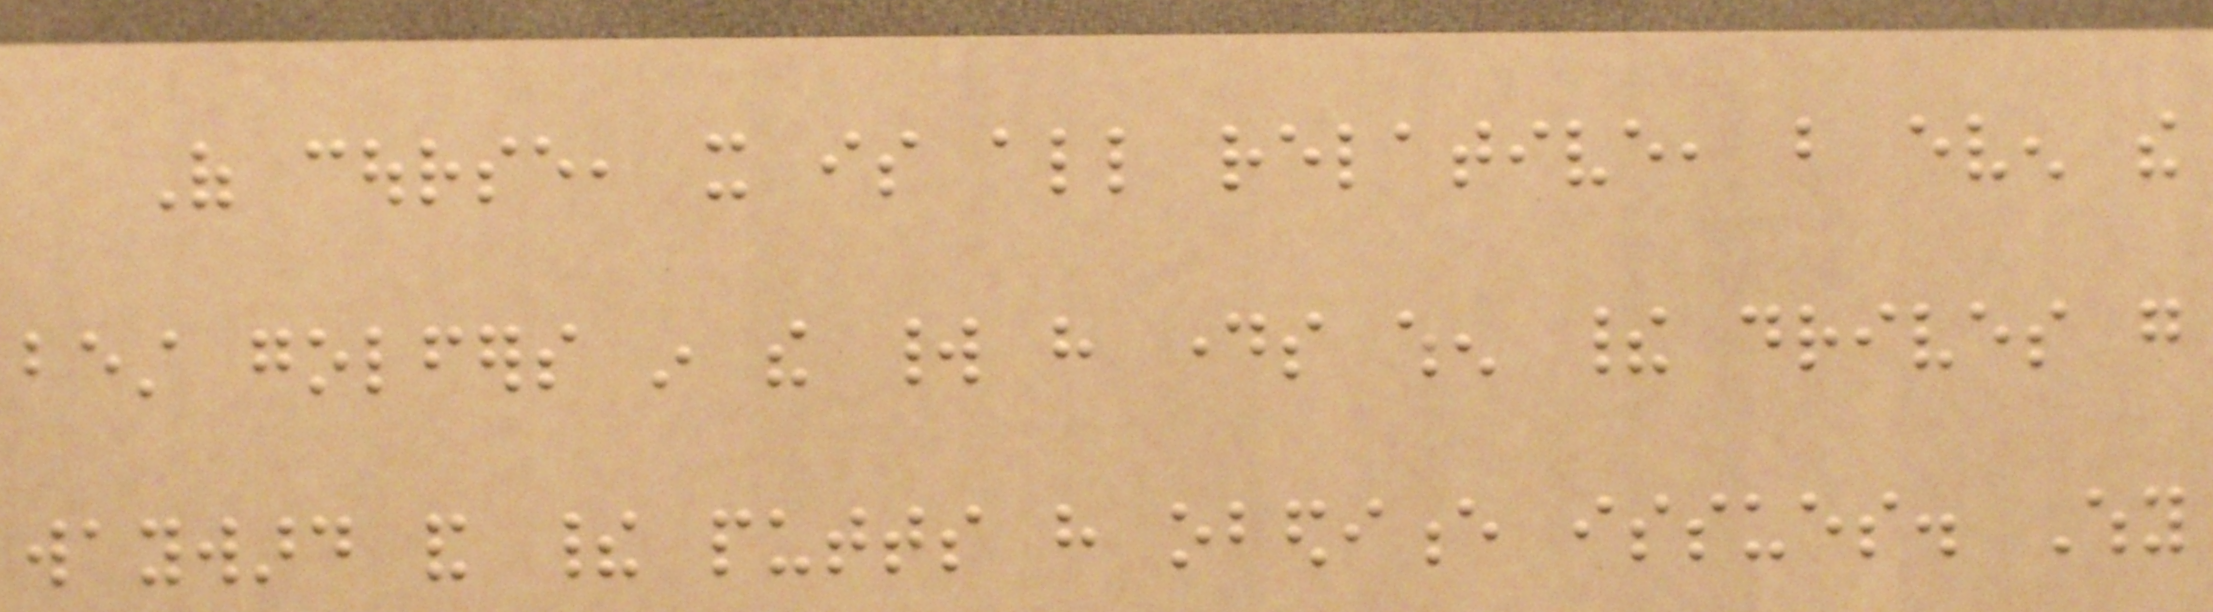Of course, it is all relative, but even the
best golfers in the world have days when their drives go
wayward and their putts have obedience issues. Why
